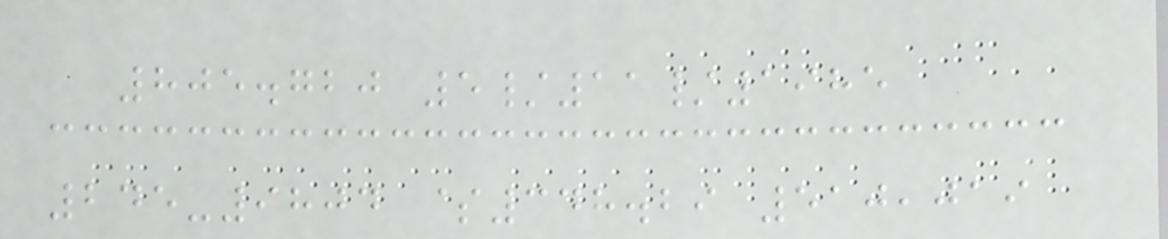805.720 5/11/1985
245-9804 $348.29 510,019
